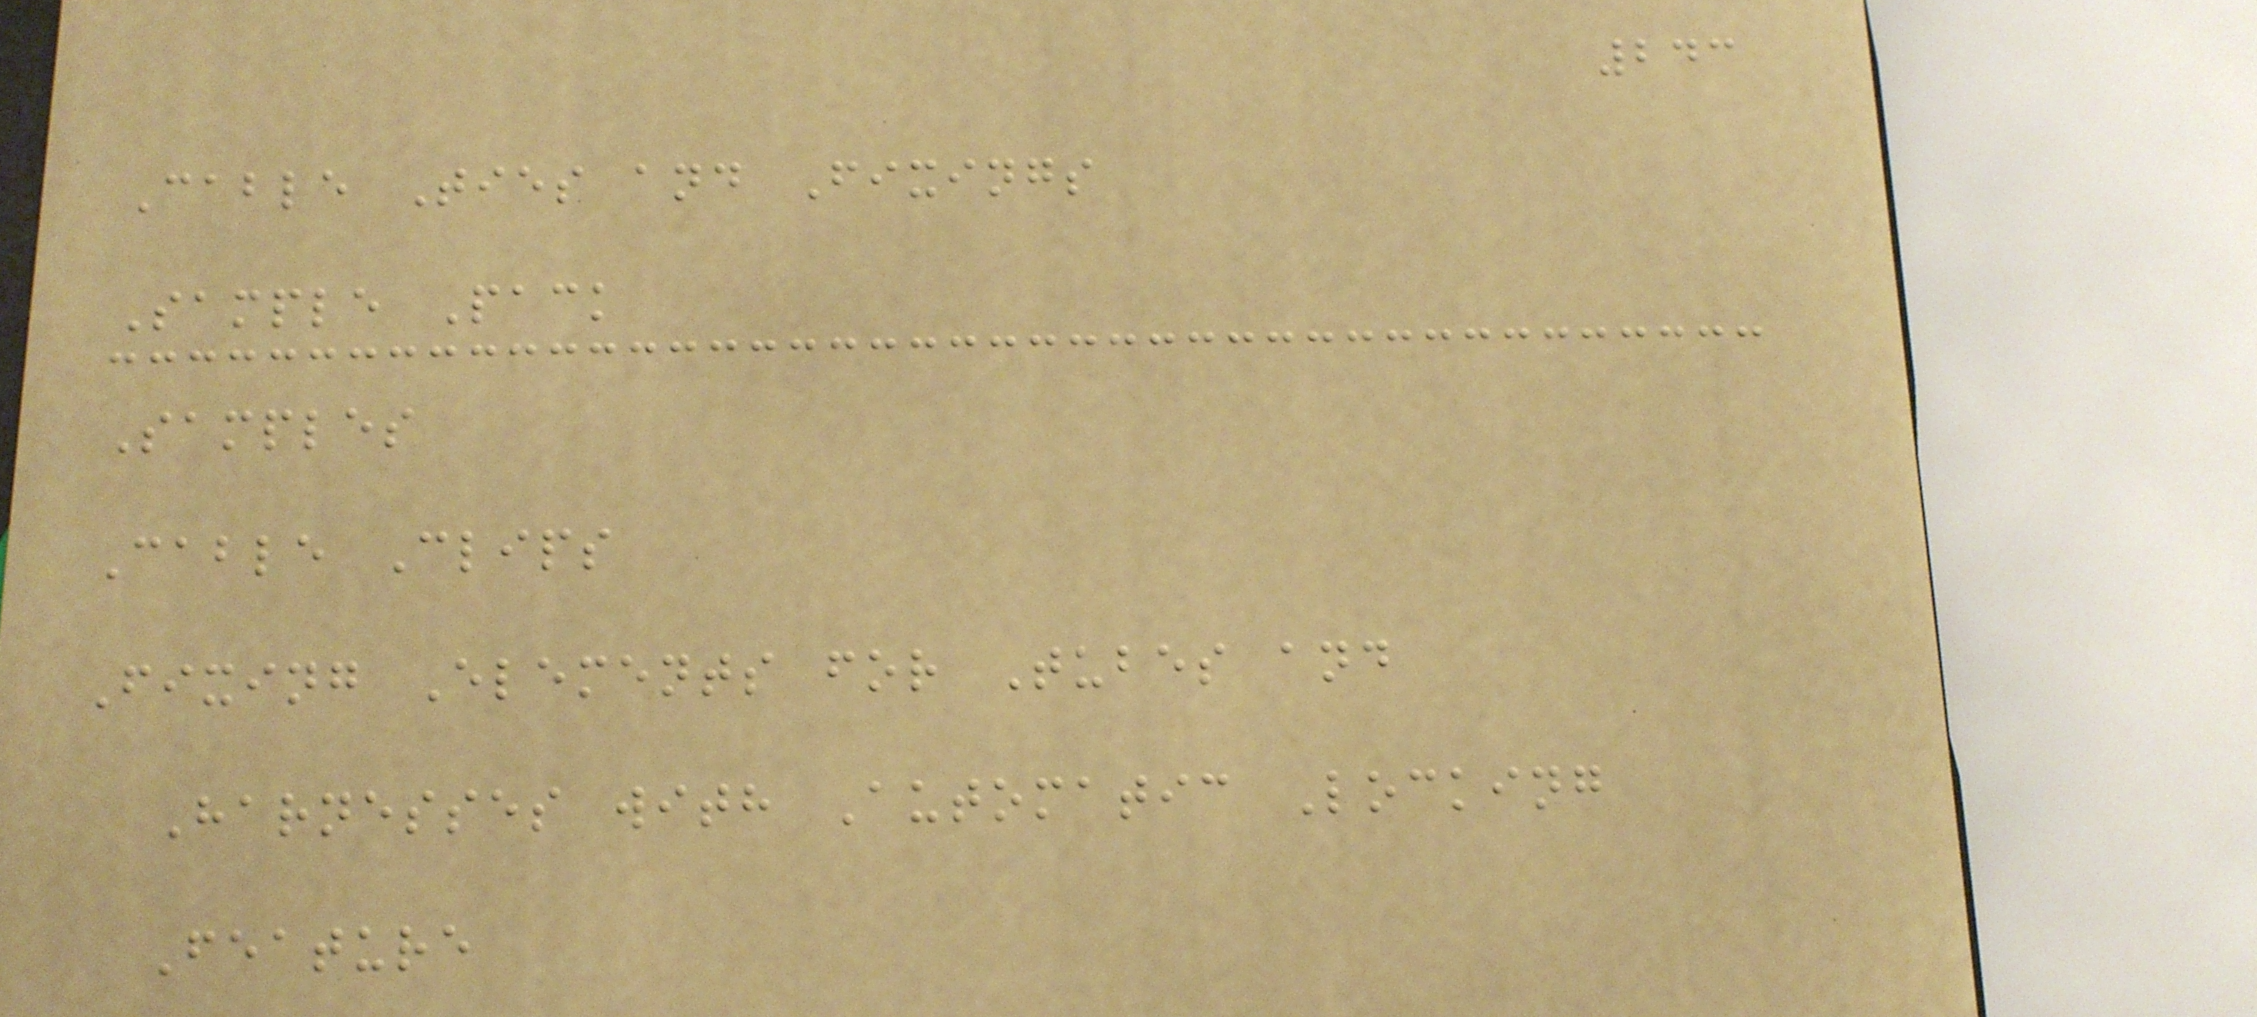243
Cable Ties and Fixings
Sample Pack
Samples
Cable Clips
Fixing Elements for Tubes and
Harnesses with Automatic Locking
Feature
